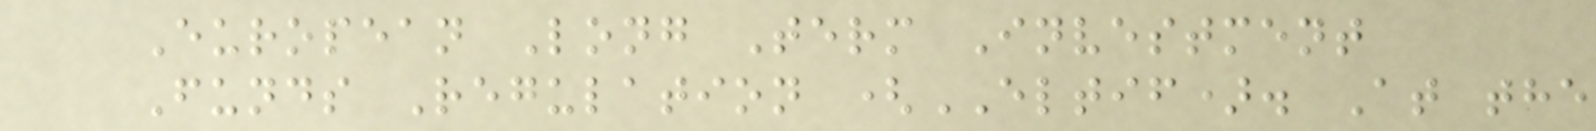European Long Term Investment
Funds Regulation (ELTIF). At the
